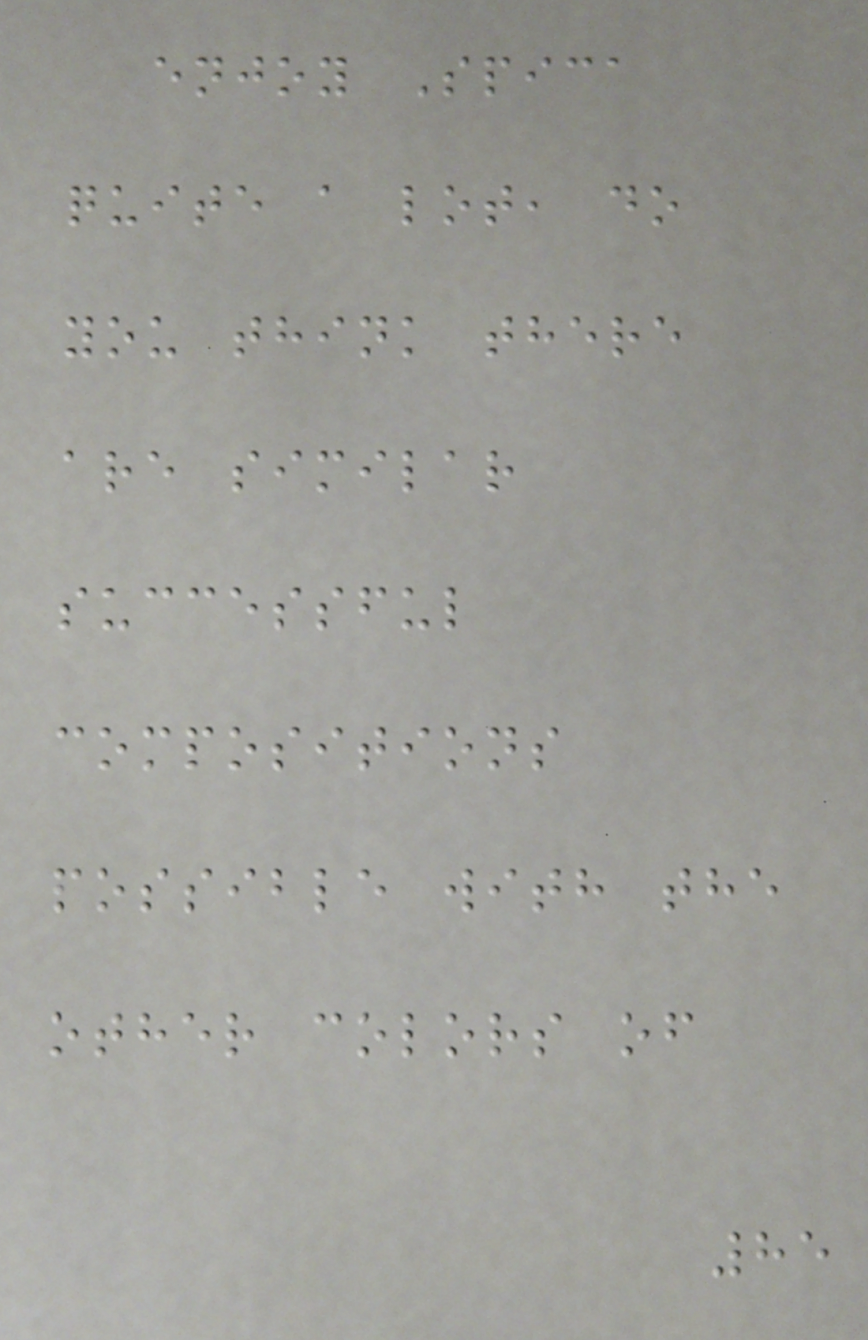enjoy Spica
quite a lot, do
you think there
are similar
successful
compositions
possible with the
other colors of
85
